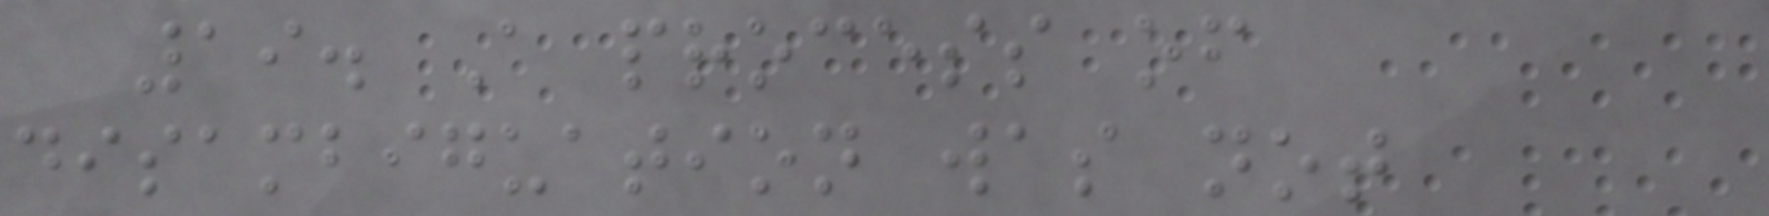19. A process of
disambiguation was not
